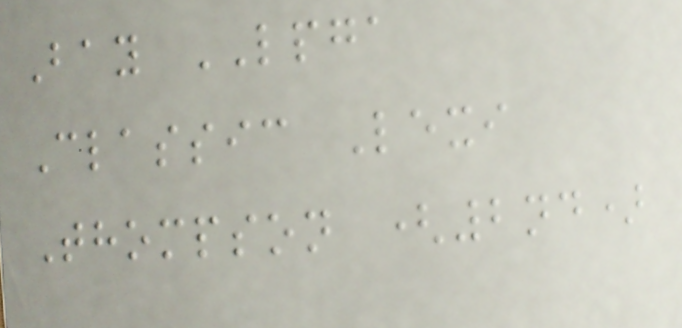Bay LPGA
Classic Lexi
Thompson (2nd)
